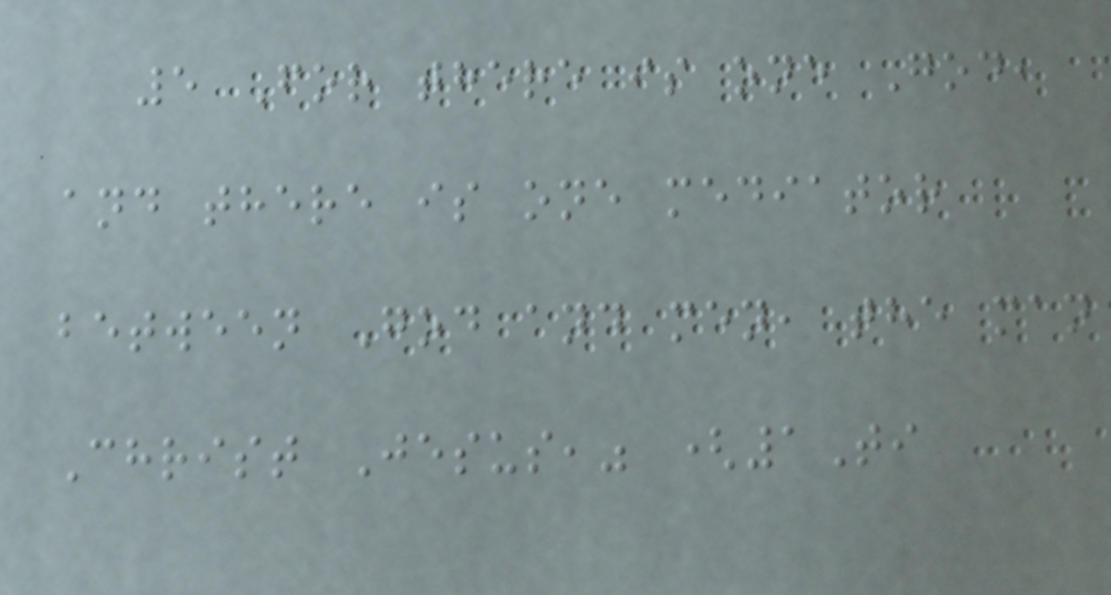5 For there is one God,
and there is one mediator
between God and men, the man
Christ Jesus," (1Ti
